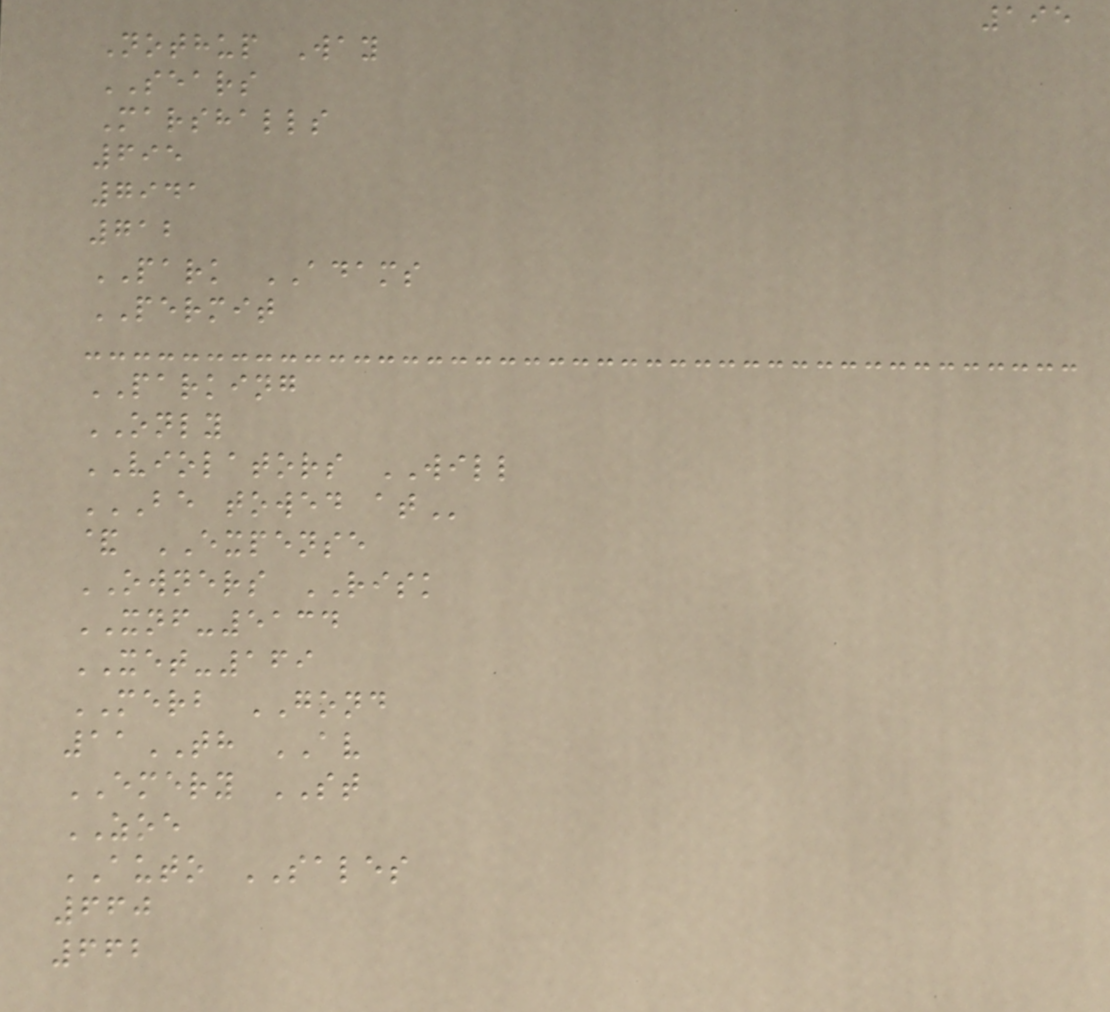195
Nothup Way
SEARS
Marshalls
695
7941
712
PARK ADAMS
PERMIT
PARKING
ONLY
VIOLATORS WILL
BE TOWED AT
& EXPENSE
OWNERS RISK
XNF-5134
XET-169
MERB GOND
11TH AV
EMERY ST
ZOE
AUTO SALES
660
662
